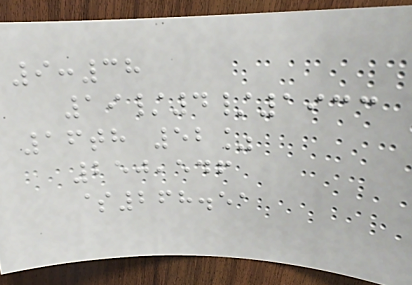9:38
19/4/1933
16th 52%
250,546
$268.51
